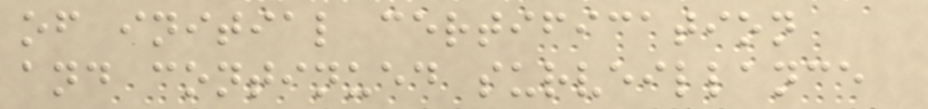of initial certification
and continued surveillance
